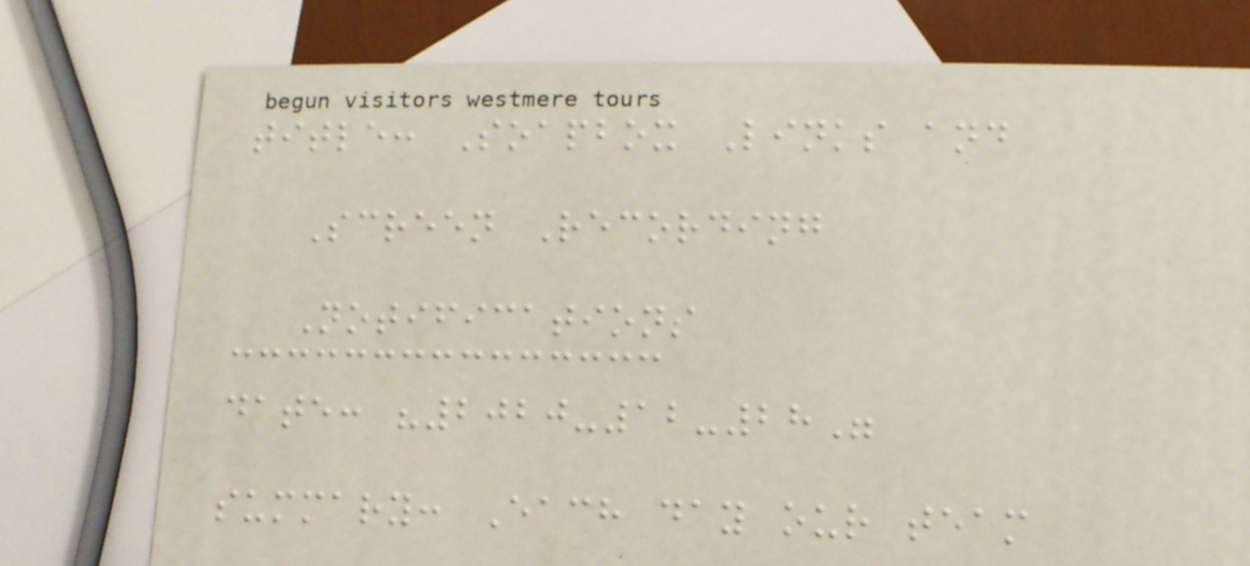title: Soapbox Links and
Screen Recording
Notifications
date: "2020-12-28"
summary: Each day our team
